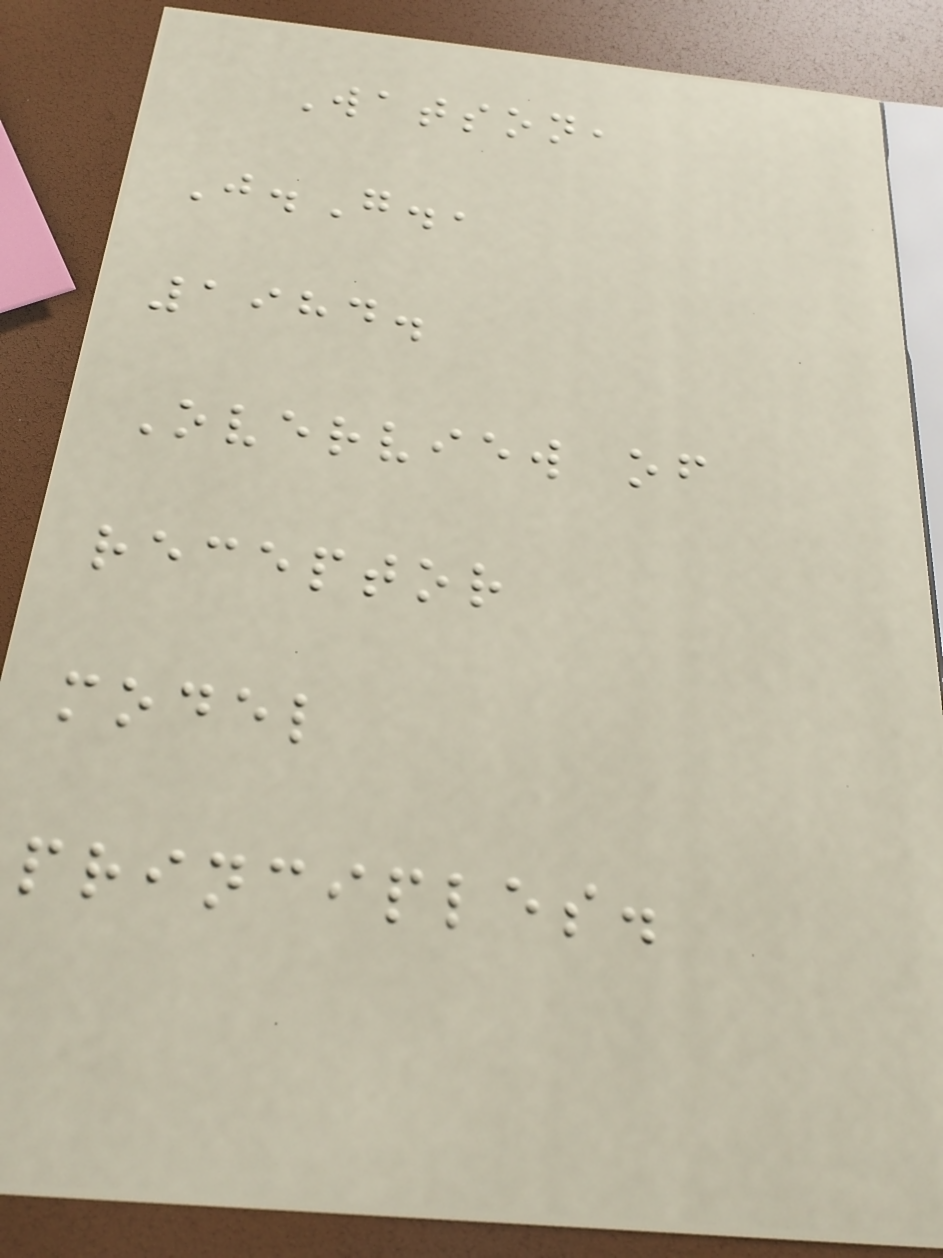Watson,
J.G.,
1984.
Overview of
receptor
model
principles.
